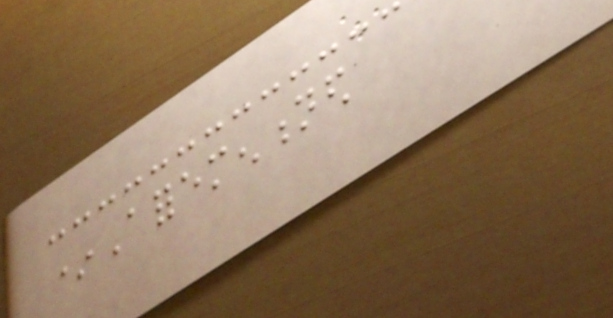*Aforementioned
